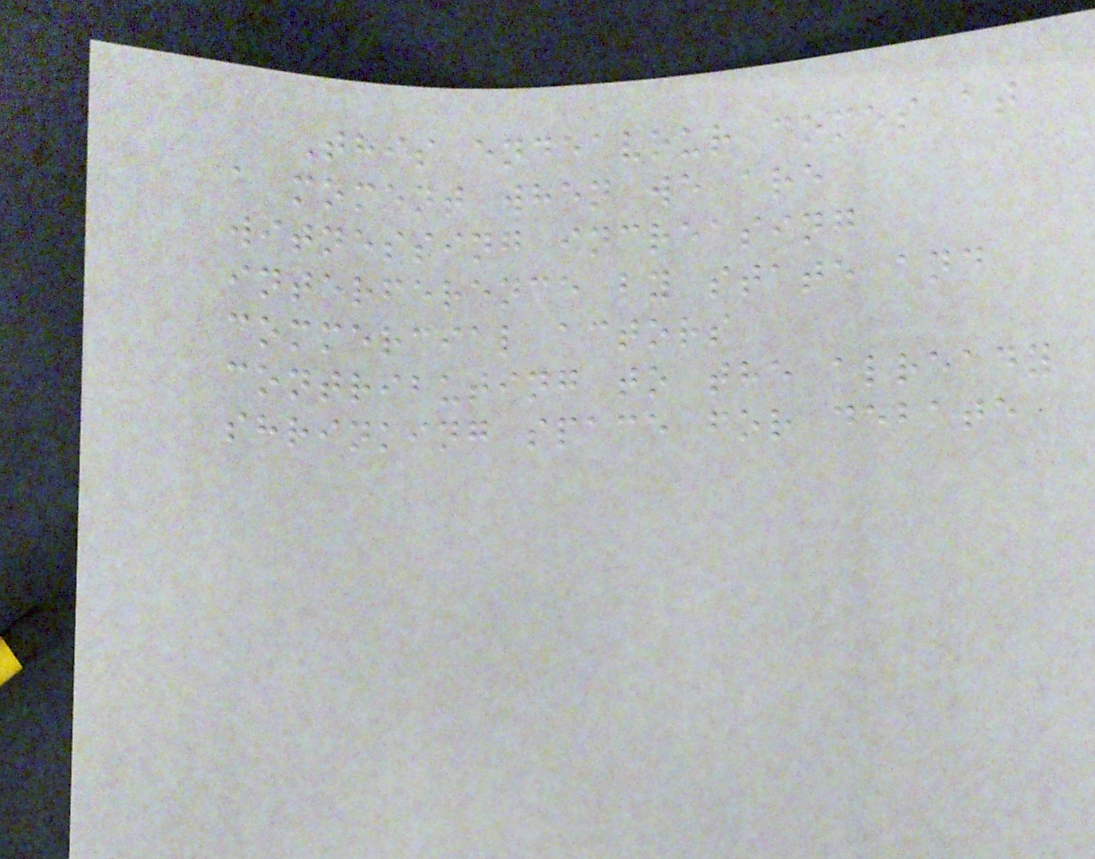This endeavour comes at
a moment when we are
witnessing increasing
interference by state and
commercial actors
contributing to the already
shrinking space for debate
